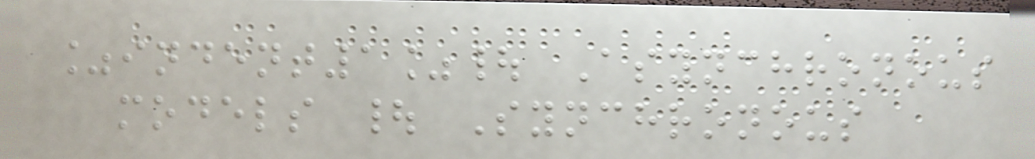%indent1%| Asynchronous
models | Synchronous
